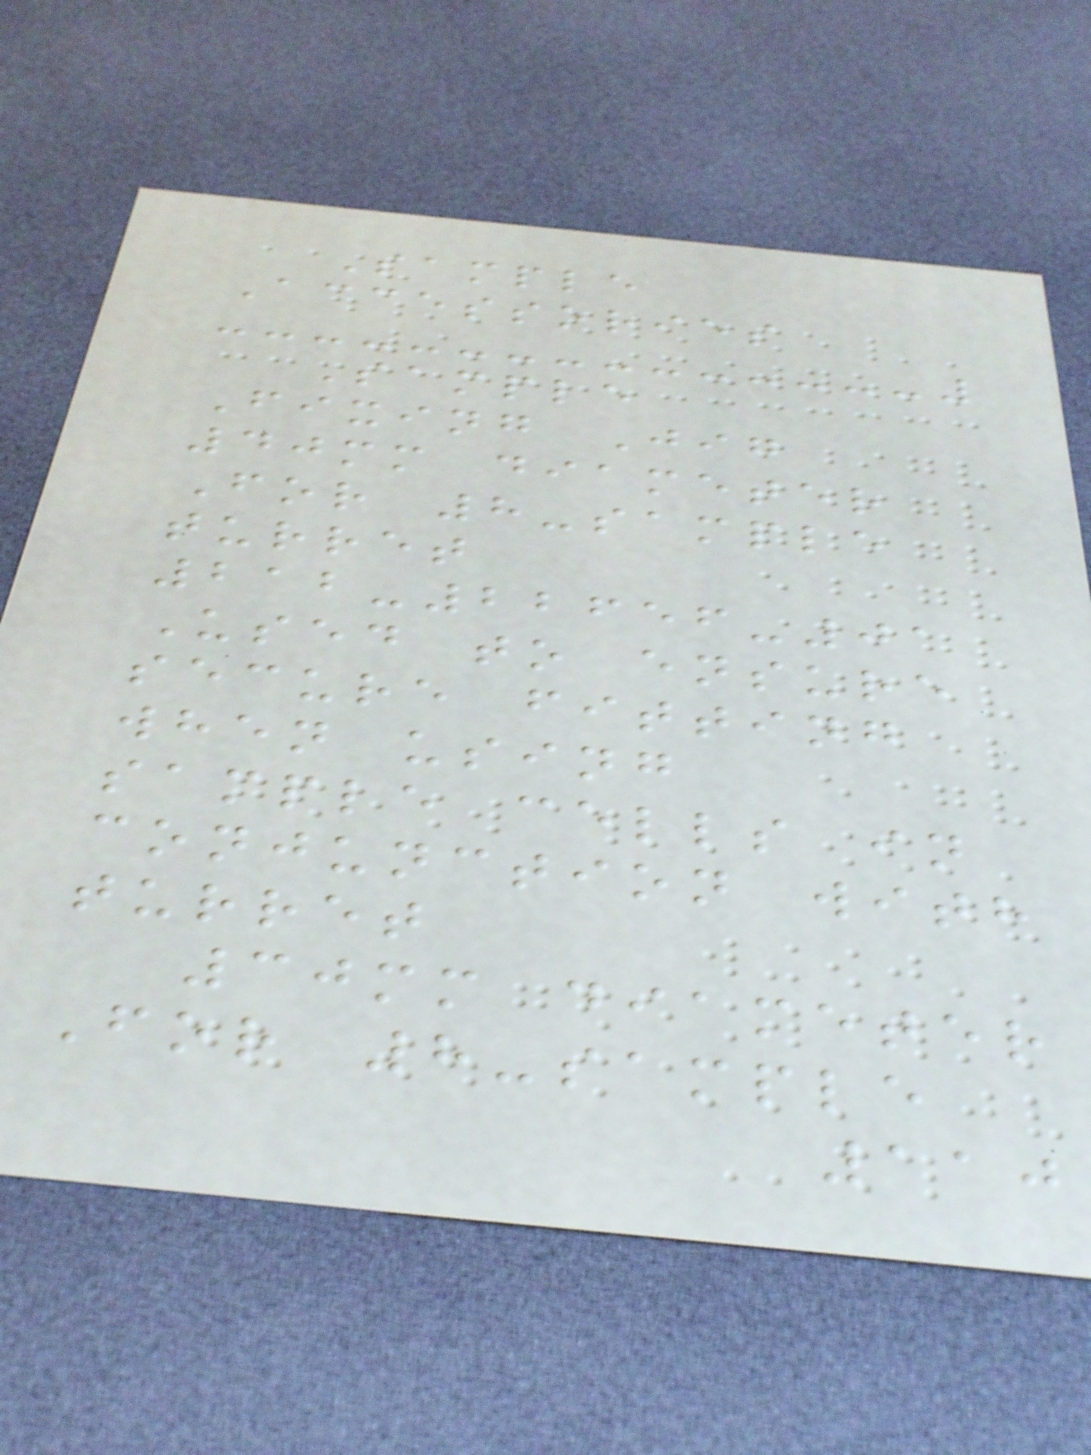Sample
Accessories
Sample
Fixing Jig
40mm diameter
For 8-sample
turret
212-22656-01
Used to ensure
secure fitting
when using
sample cells in
conjunction with
turret
30mm diameter
For 8-sample
110
